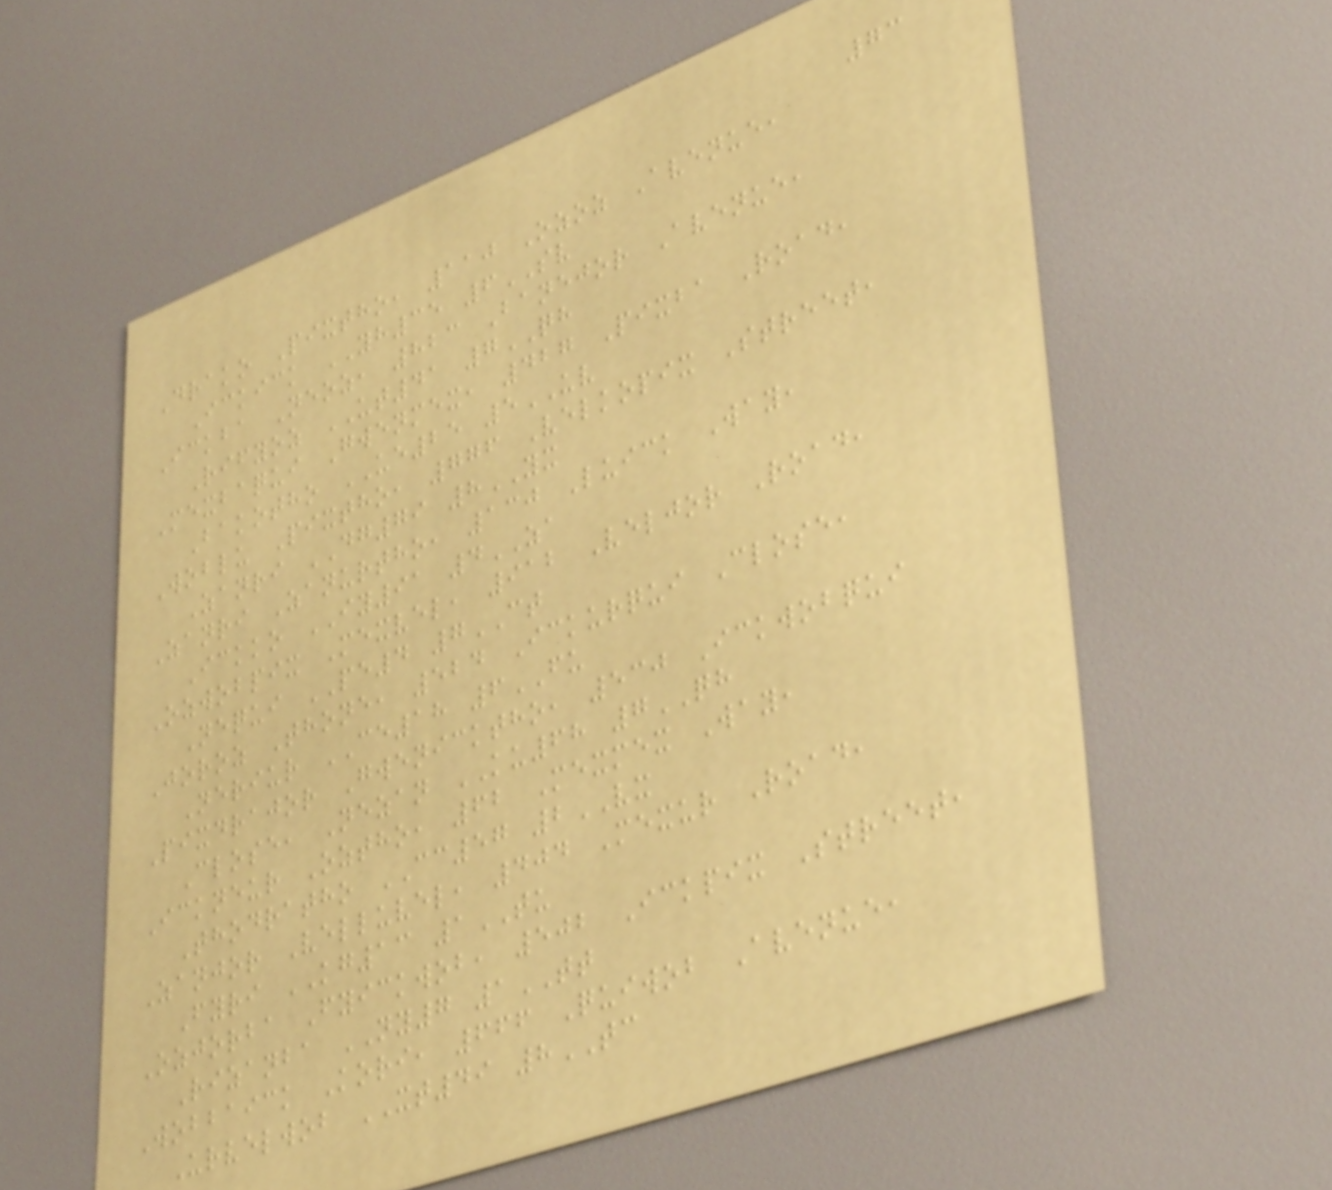73
Drako Pixtho, 110 Ozoz Avenue,
Ickick YH35 6SV
Ickba Neoz, 823 Banejor Avenue,
Rifyoz UT41 7QH
Mexbaqui Gwenmex, 427 Pixba Road,
Bakotho UE25 5UV
Woblu Pixtho, 776 Velkopix Street,
Zanri DG79 8YX
Zanri Zanurtho, 130 Luick Way,
Ickko IY91 4ZA
Ozwobpix Mexvel, 912 Veljor Road,
Nequi PE4 7CT
Joroz Thone, 524 Ickurqui Close,
Neriur CE18 6FU
Pixdrajor Gwenicktho, 530 Ickwobqui
Close, Nezan KU68 7QH
Ickneur Oztho, 62 Mexmex Way,
Thodratho CC57 2VX
Zanjor Velluvel, 404 Mexur Road,
Fyri KG13 1TU
Ozjorba Fyickwob, 502 Ickpix Street,
Rizanba NY7 1TT
Wobbaick Kori, 666 Quiwob Avenue,
Urvelwob XT49 8TC
